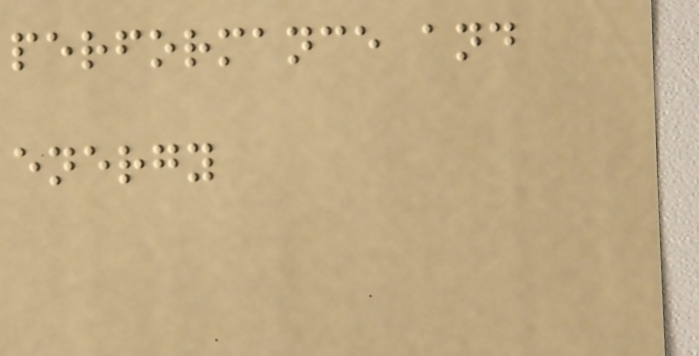performance and
energy
